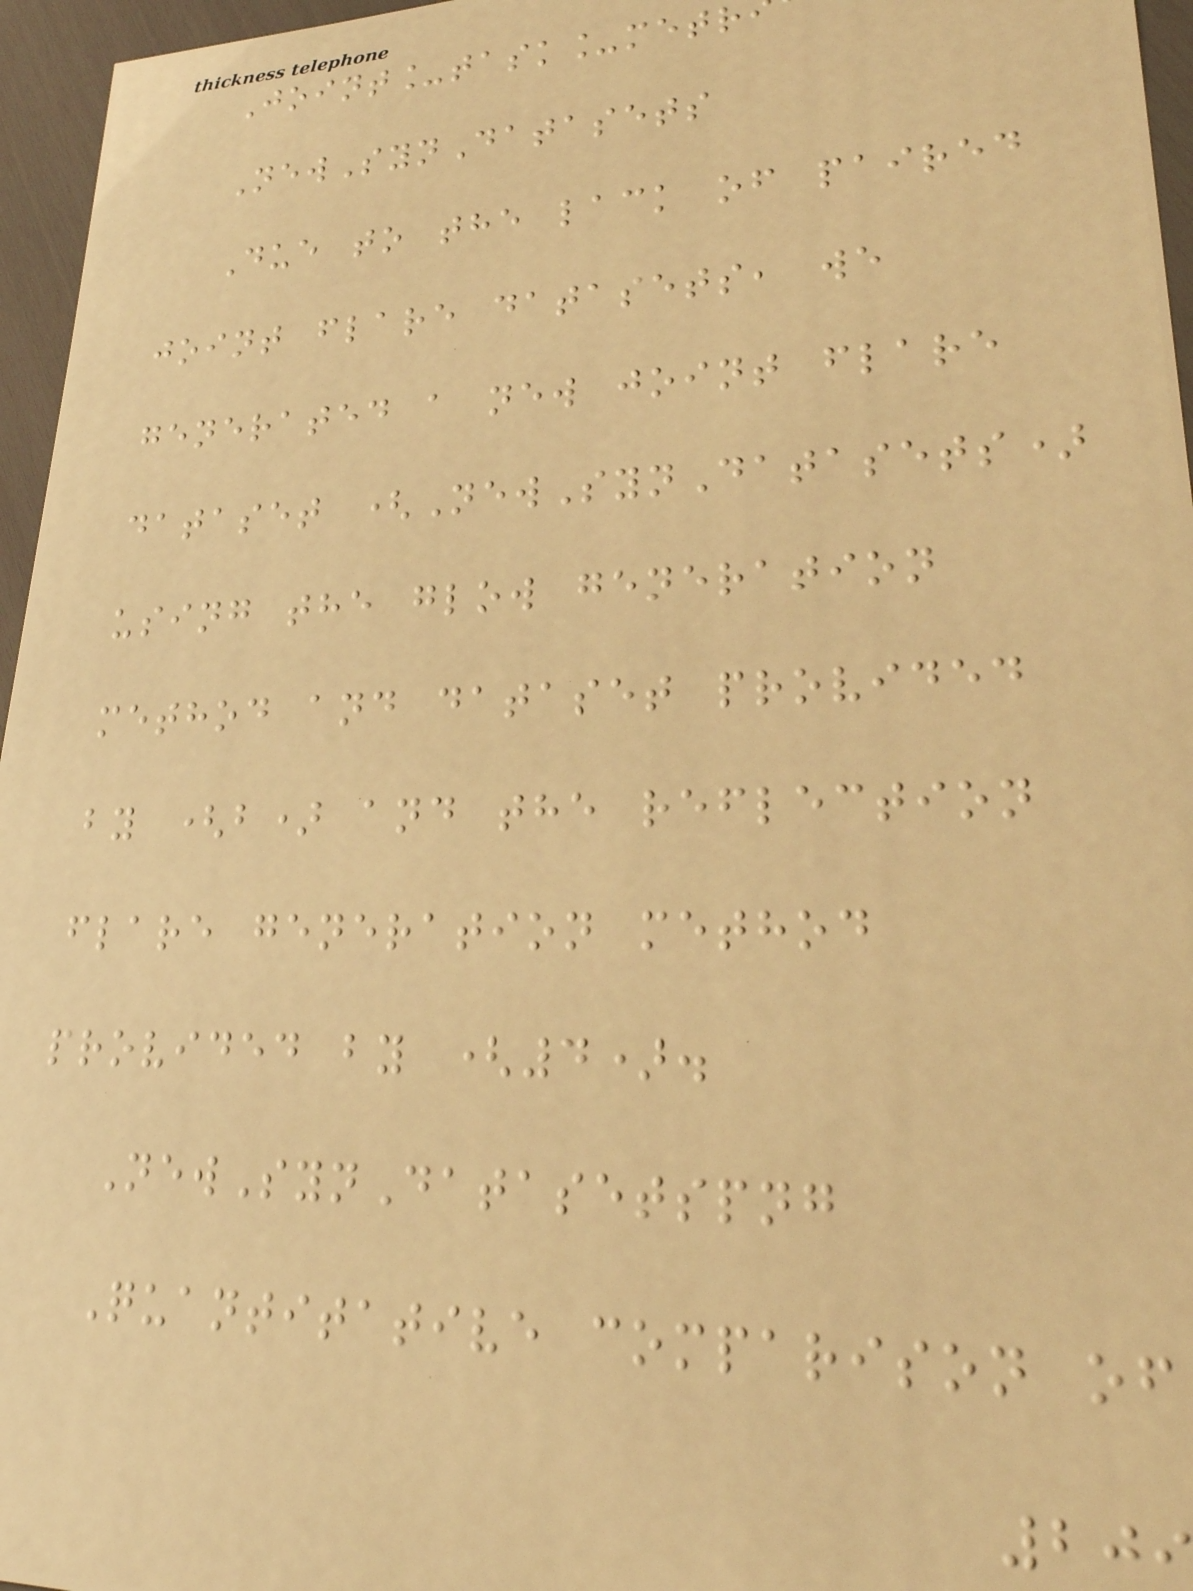Joint_task_metr
NewSynDatasets
Due to the lack of paired
joint flare datasets, we
generated a new joint flare
dataset (NewSynDatasets)
using the glow generation
method and dataset provided
by (b) and the reflection
flare generation method
provided by (4).
NewSynDatasetspng
Quantitative comparison of
